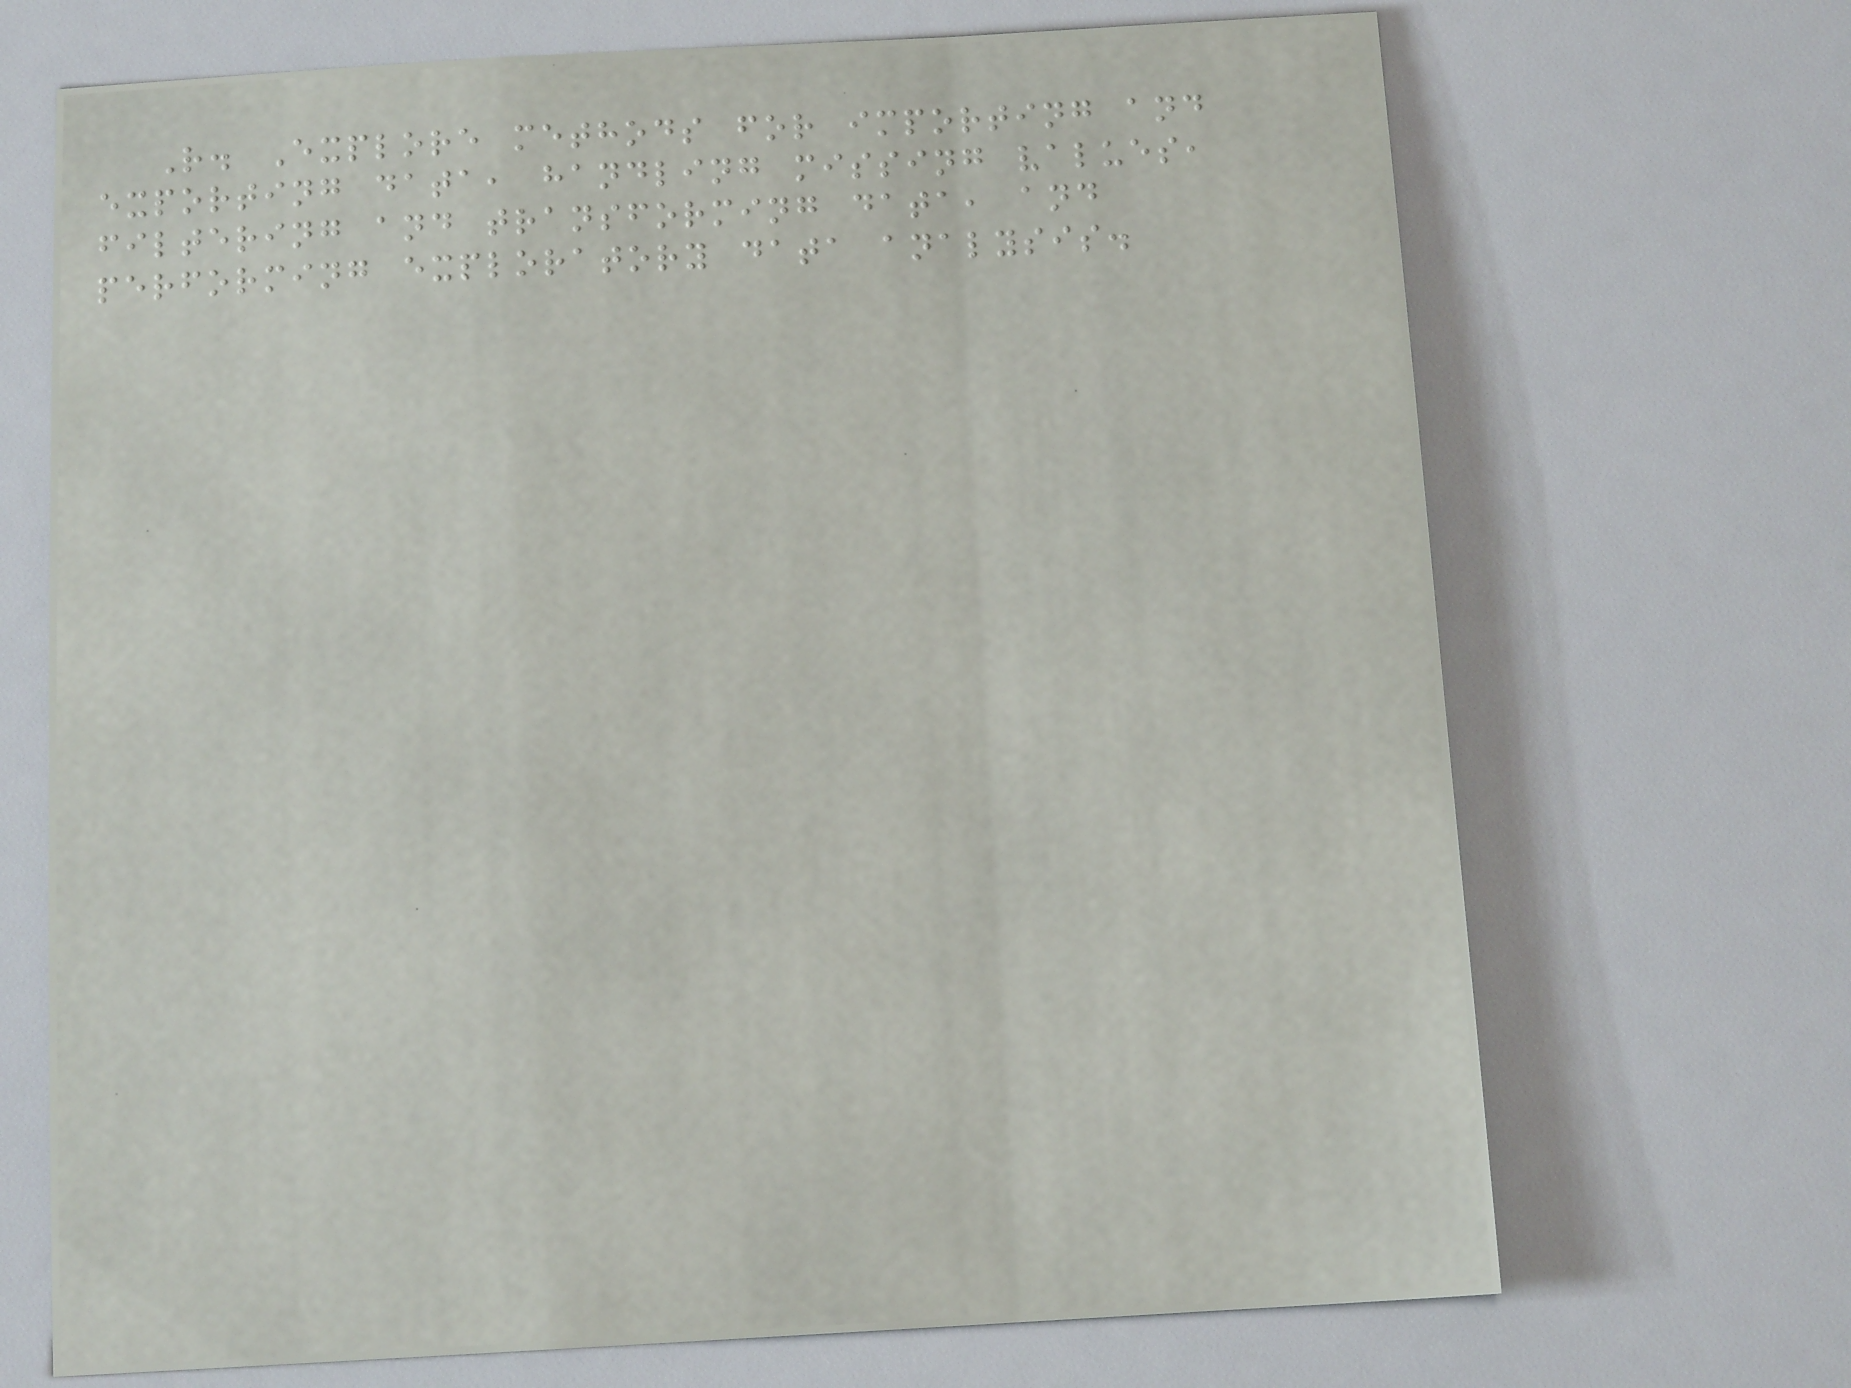R. Explore methods for importing and
exporting data, handling missing values,
filtering and transforming data, and
performing exploratory data analysis.
